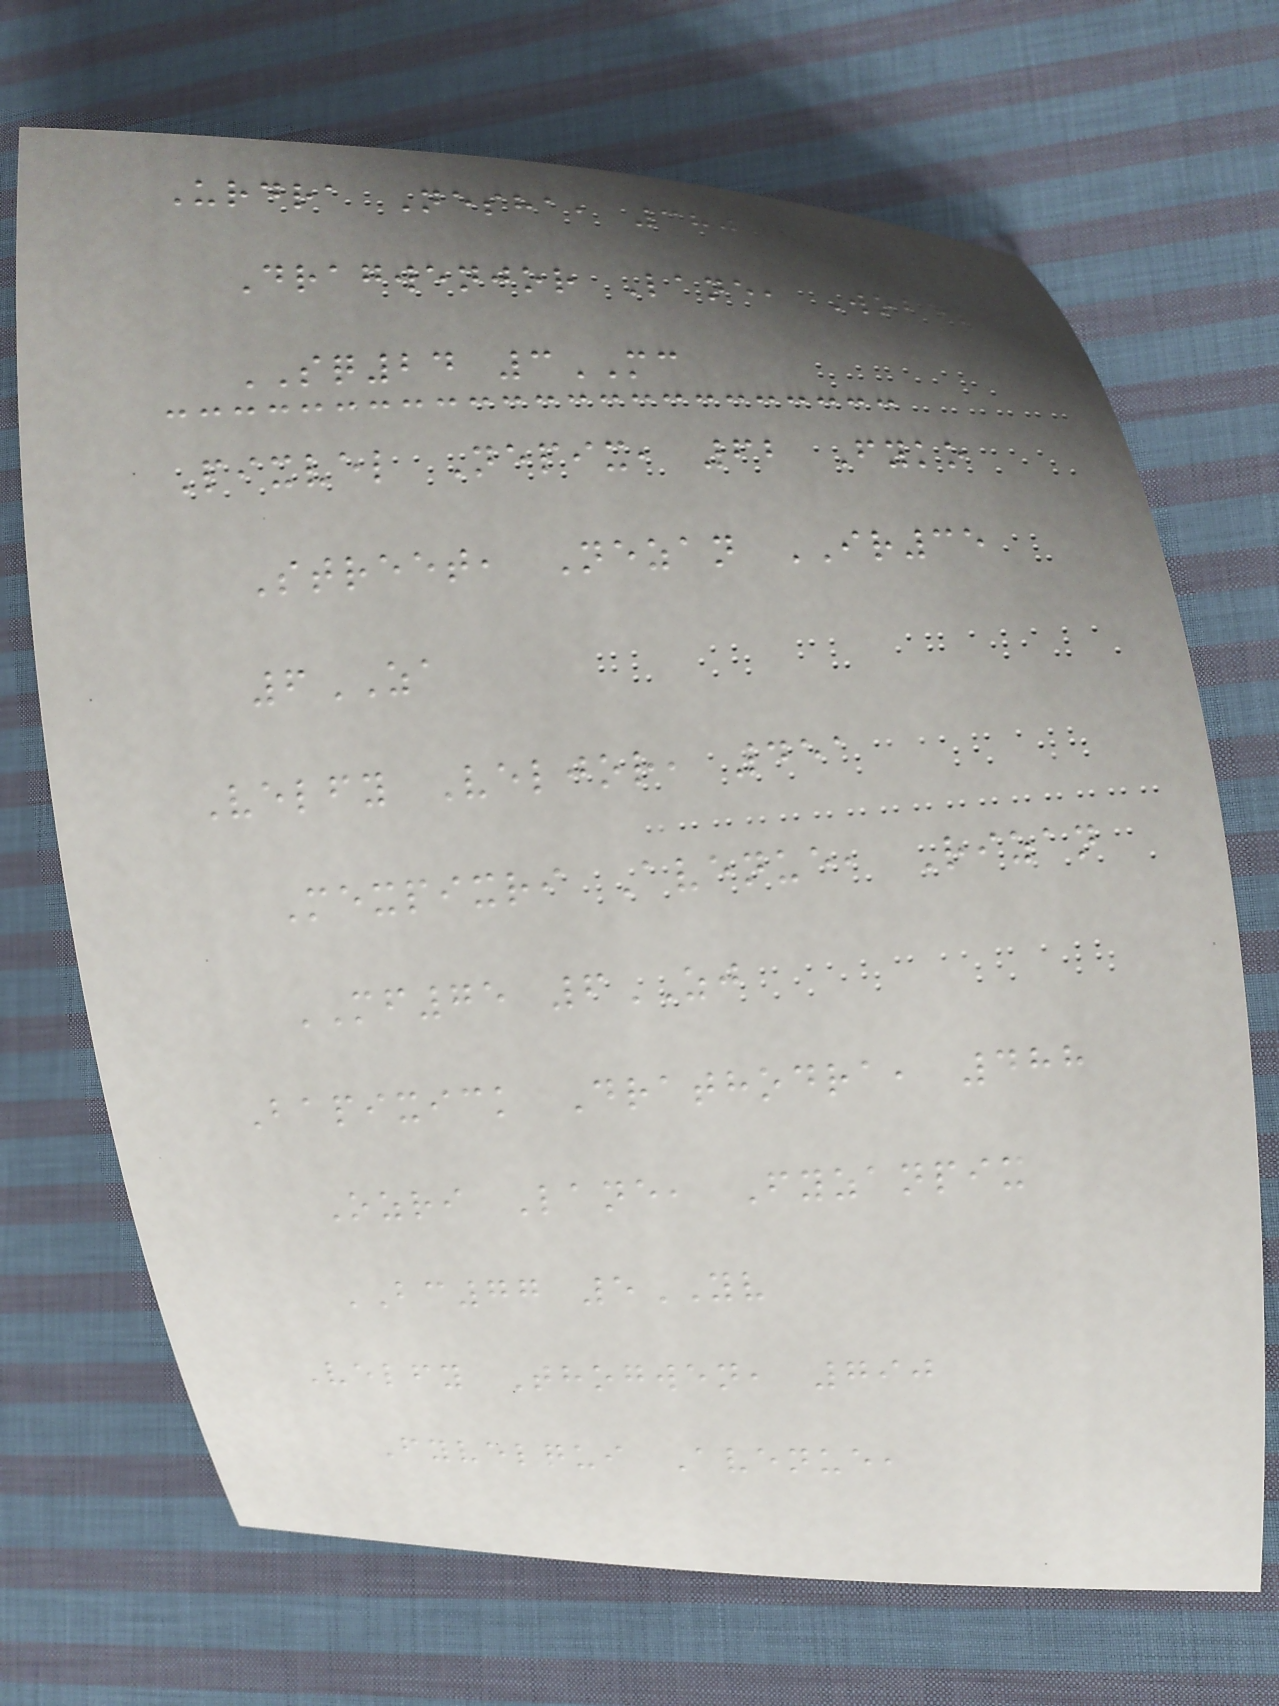Urdra Nesha, 380
Dragwenjor Lane, Wobdra
SQ24 3MC
Pixvel Nepix, 62 Fyko
Street, Nezan IR35
6ZA
Velfy Veljor, 451
Mexpixri Avenue, Rizan
MF75 6ZJ
Bapixick Drathodra, 488
Ozri Lane, Fyzanpix
BC77 5YV
Velfy Thogwen, 790
Fyvelqui Avenue,
